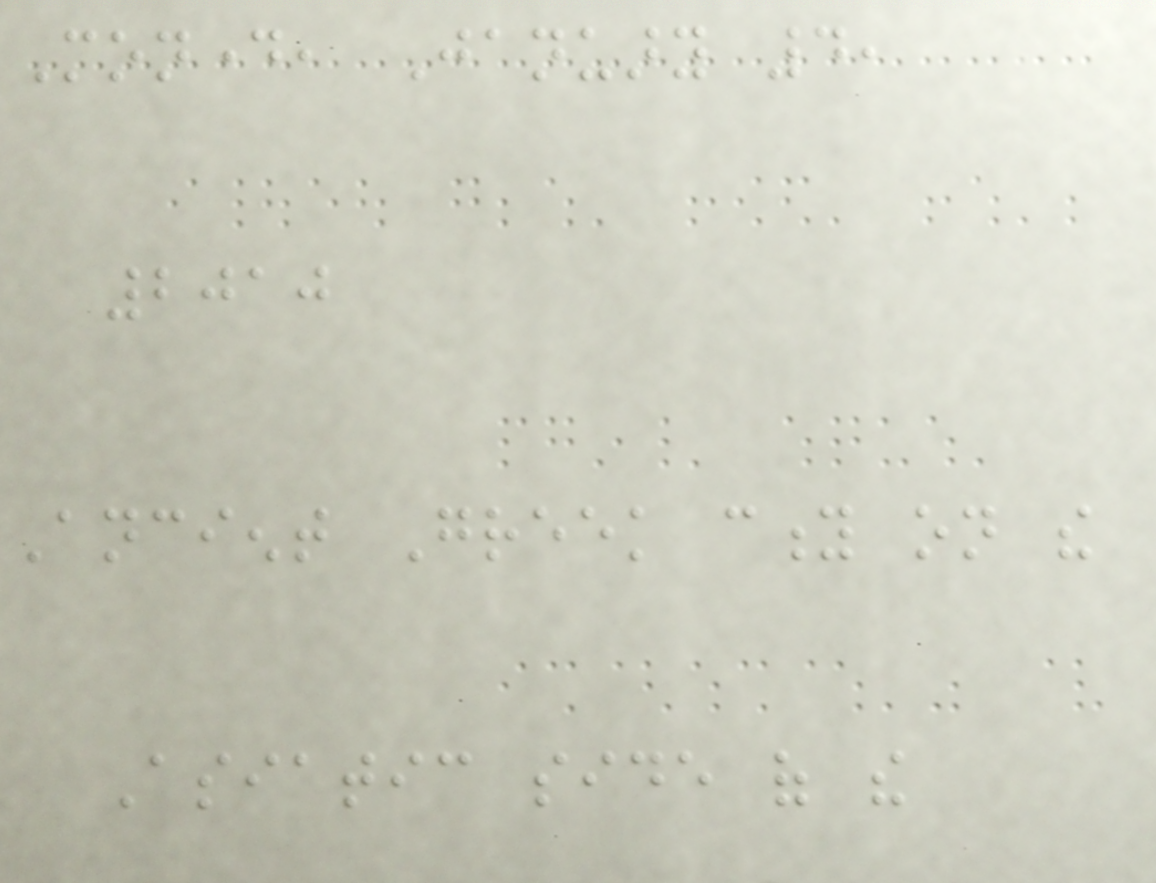Monday, January 4,
2010
Ancient Greek city on the
Asiatic side of the
